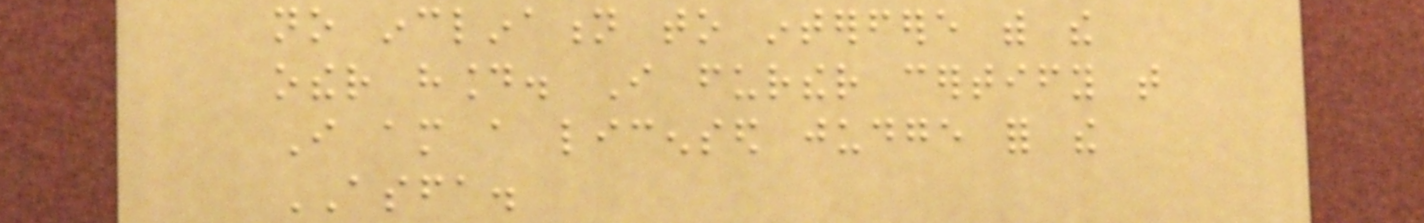no inclination to interfere with the
other hound. I further certify that
I am a licensed judge for the
ASFA.
